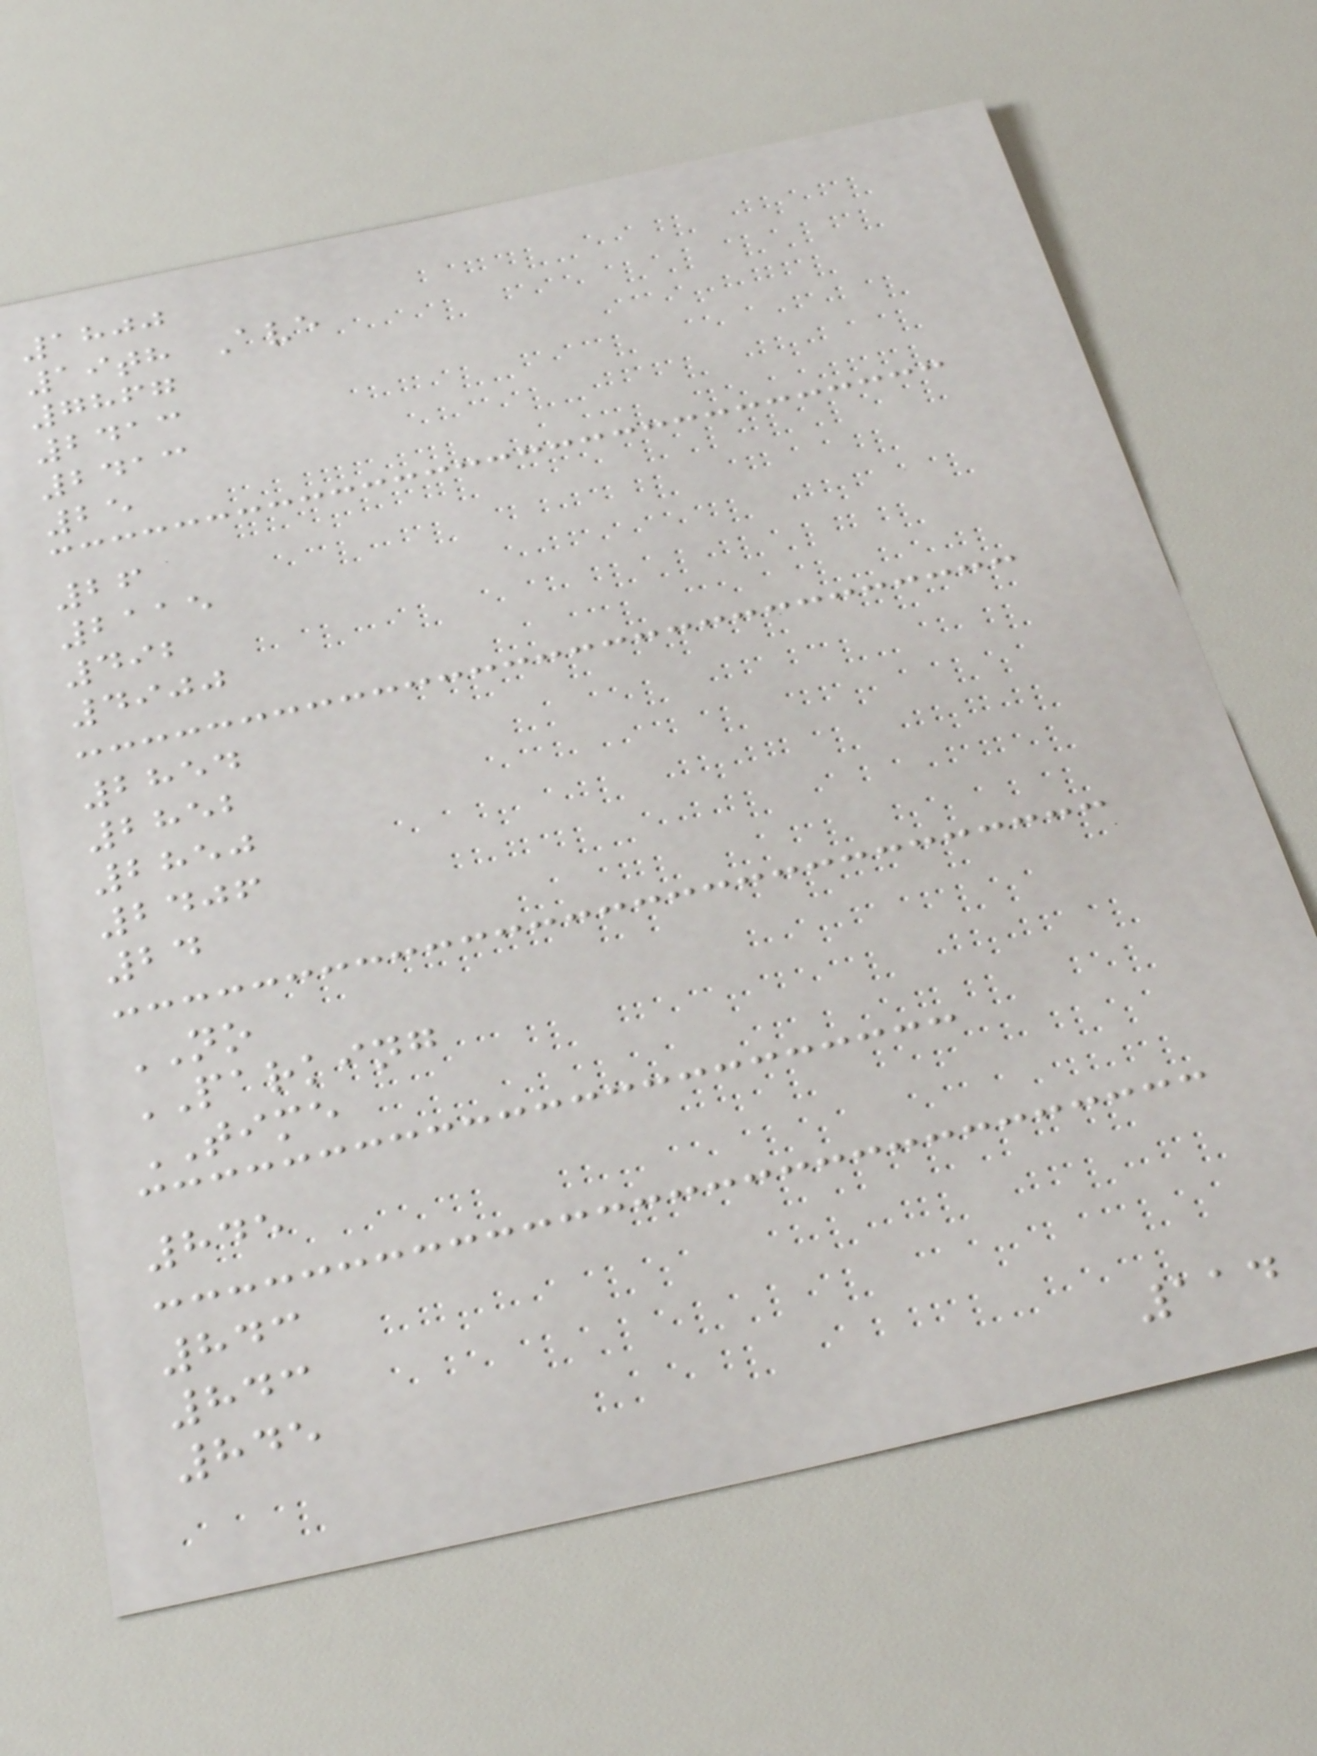1800
19th Ave
7867
2413
2413
25
26
2115
492
4900
2854
2852
2850
2406
24
NO
PARKING
TIME
845
843
843
845
114
